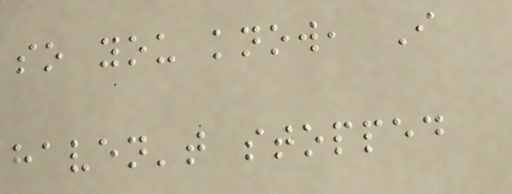so you know, I
haven't stopped
